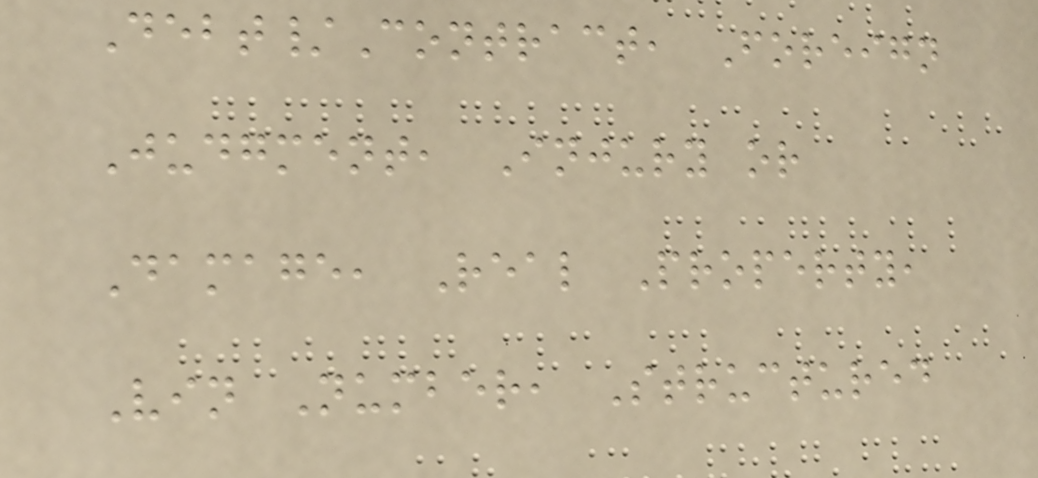Debt/Contract, Foreign
Judgment, Injury or
Damage, Real Property,
Vin Number, Structured
